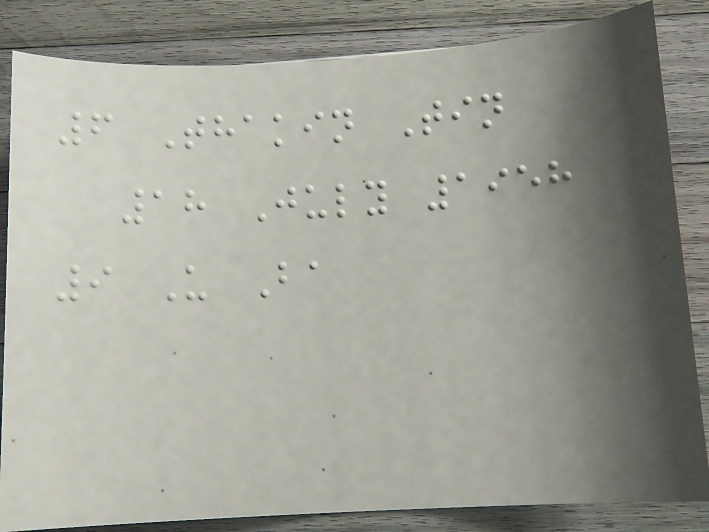6 Thakin Tin
18 July 1958
9 U Ba
